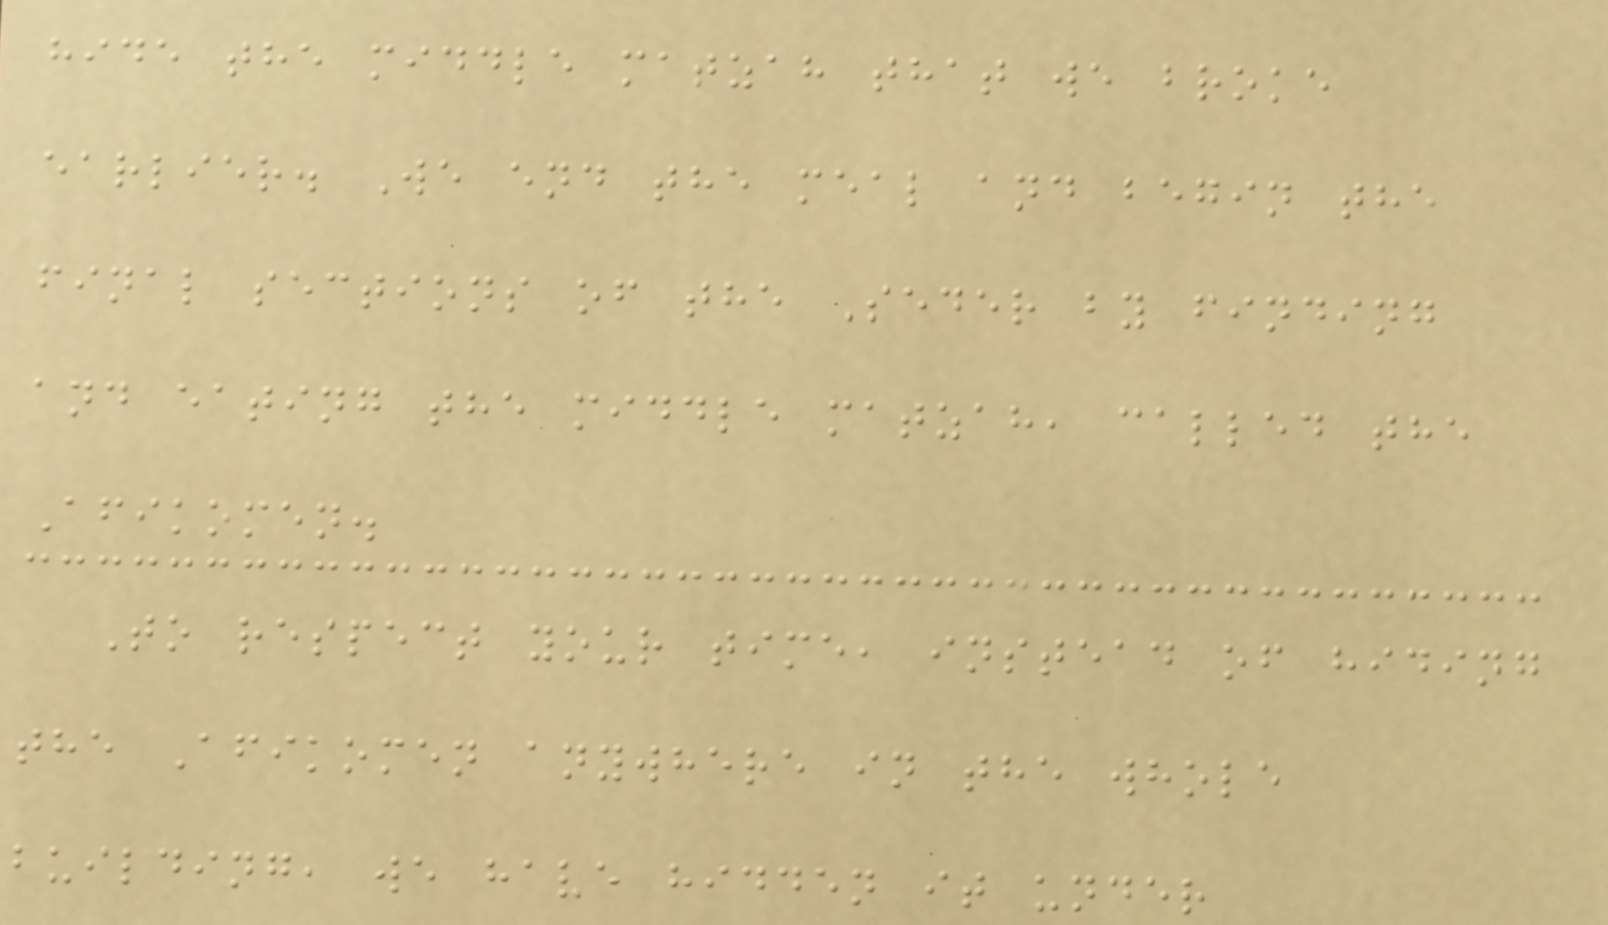hide the middle matzah that we broke
earlier. We end the meal and begin the
final sections of the Seder by finding
and eating the middle matzah, called the
Afikomen.
To respect your time, instead of hiding
the Afikomen anywhere in the whole
building, we have hidden it under
